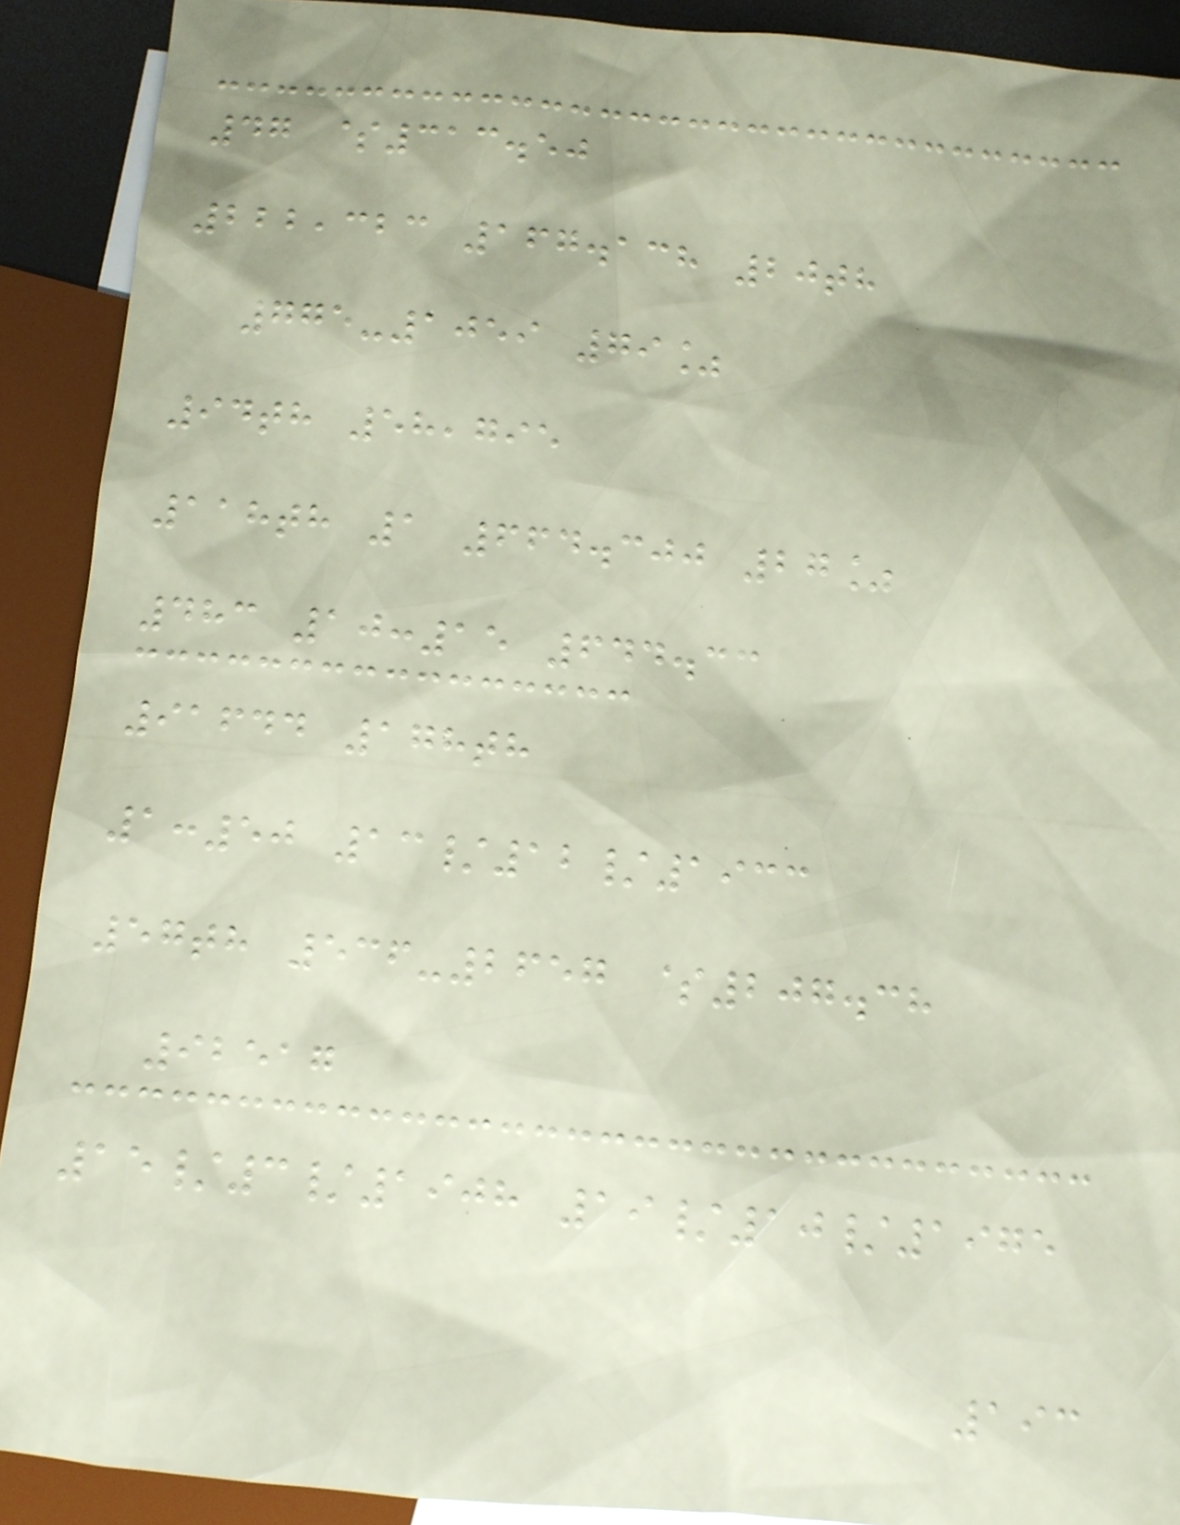47 $313.50
222,323 167.138 20th
775-1059 79%
94th 58,795
118th 1 664.300 27%
483 10:15 644.33
91644 178th
1:50 13/12/1933
57th 536-2657 $207.38
92517
15/3/1908 19/10/1975
193
